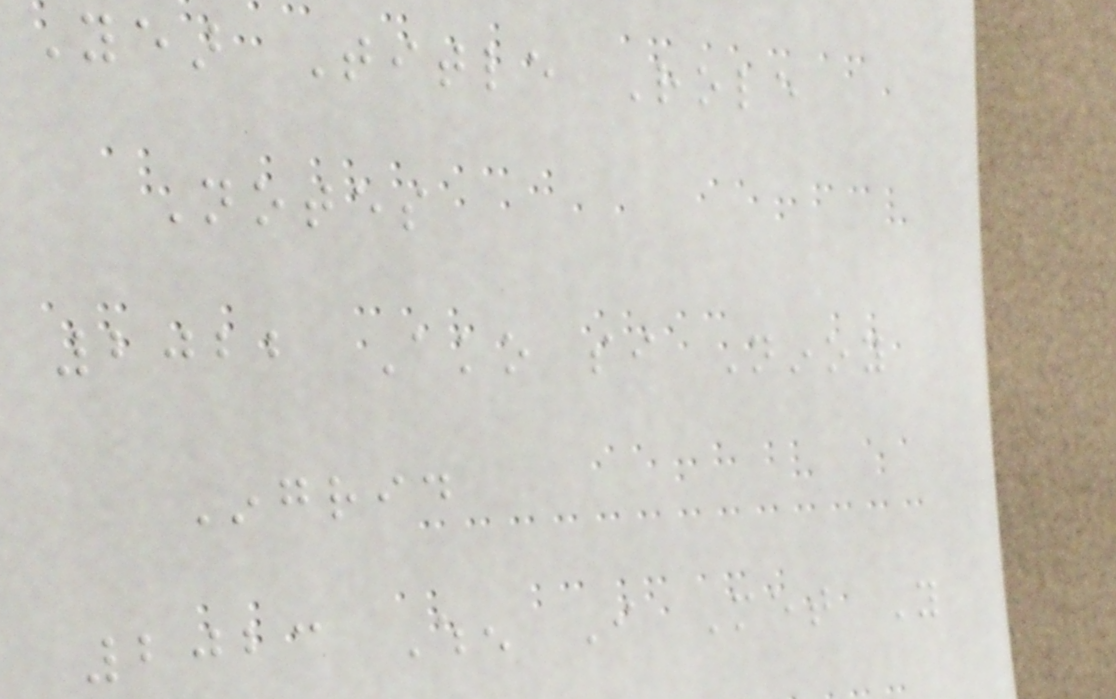Year Title Role
Notes
2022 Ako si Ninoy
Ingrid
2023 When I Met You
